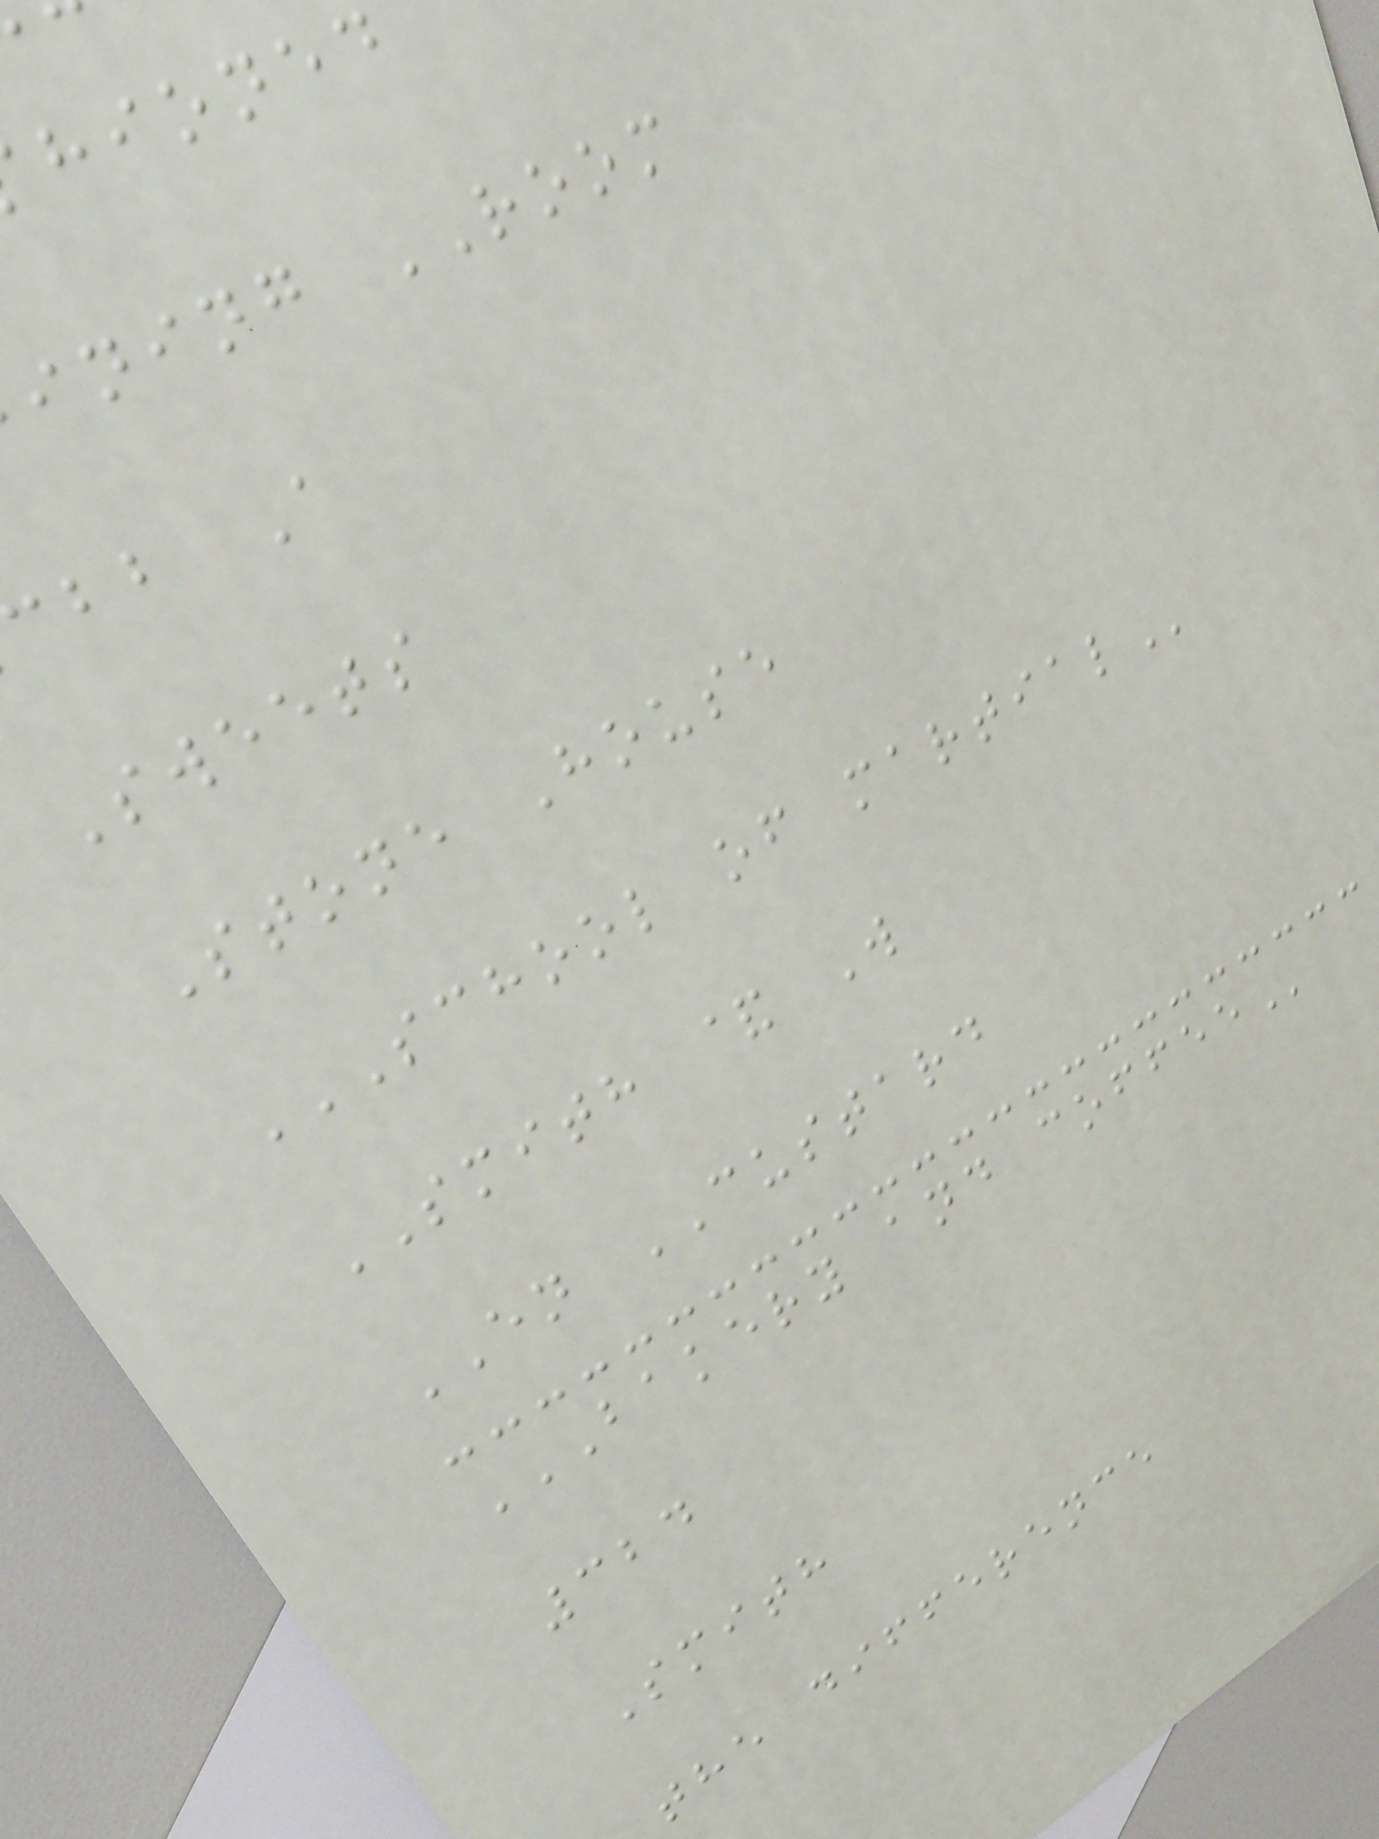hioned
ining ROOM
bb A
Sweets
Stone House
SCHOOL OF MARTIAL
SMITH & W
EN CUSTARD
BAKERY AND COFFEE
324
Smith
the difference
